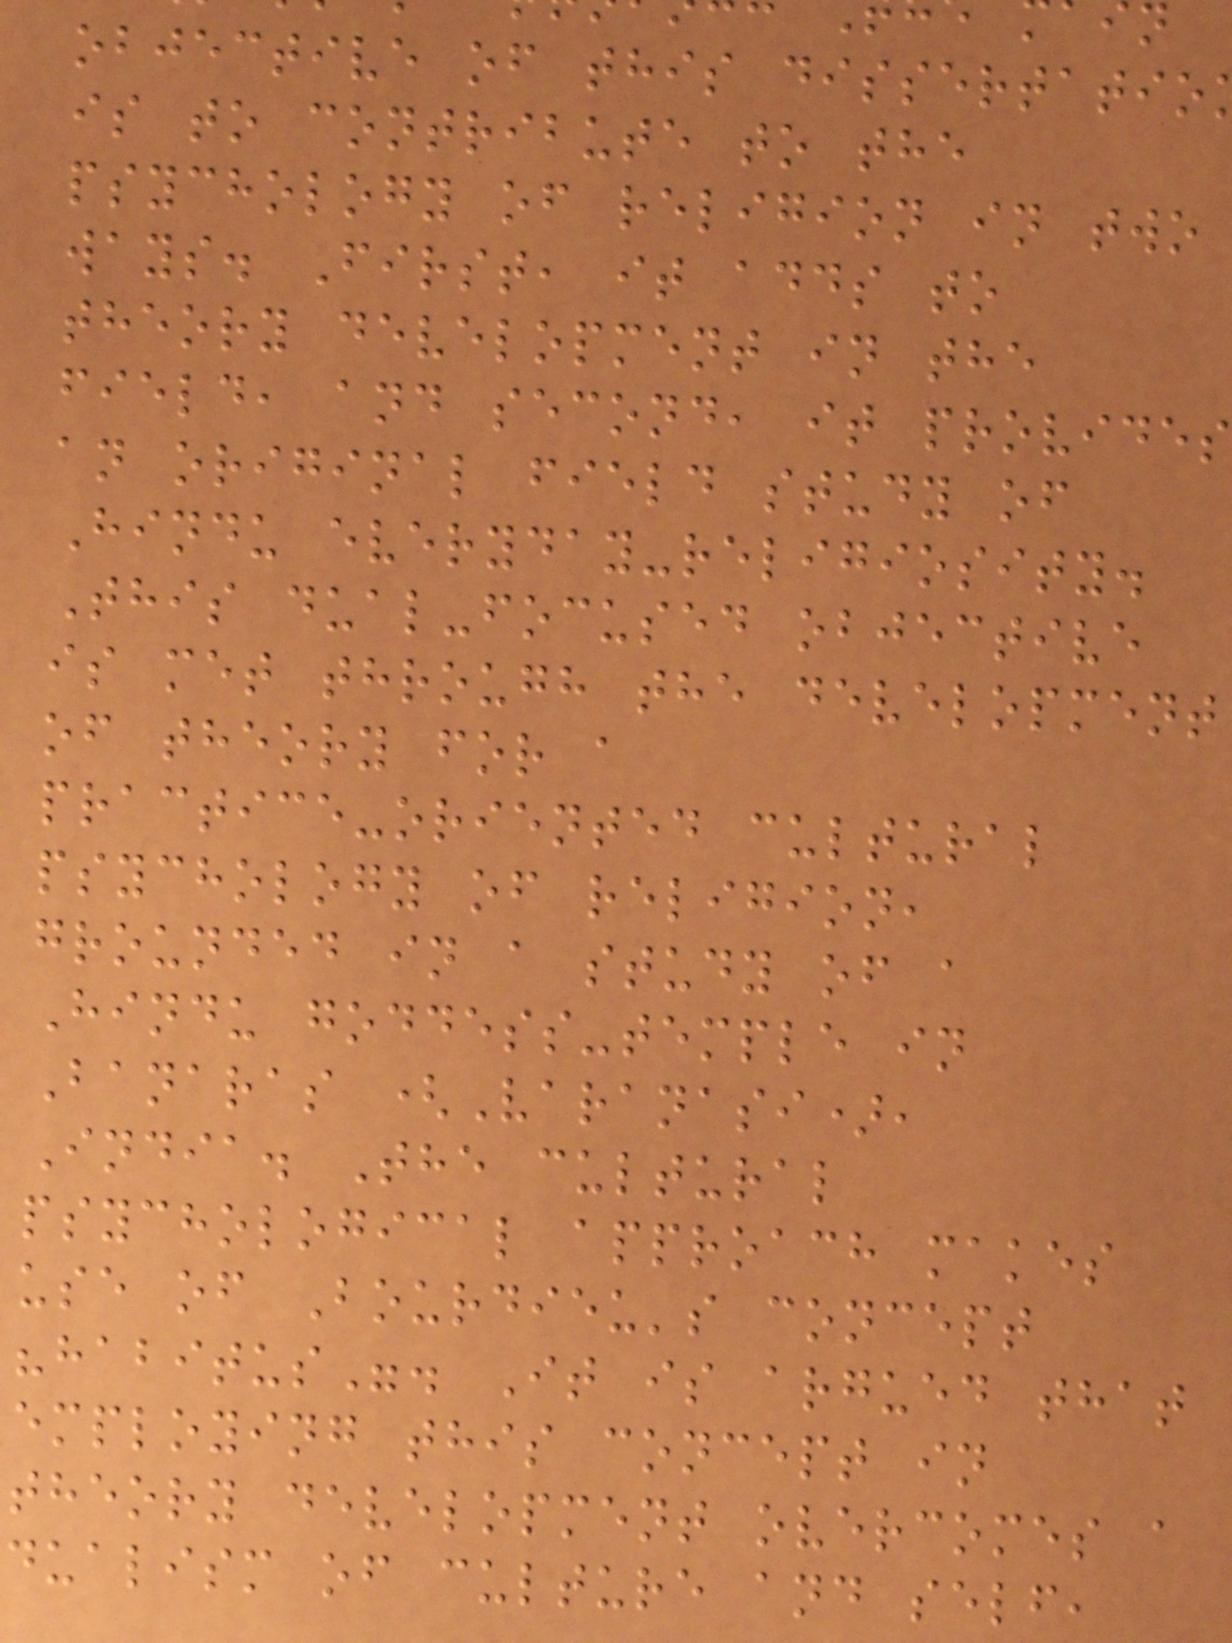objective of this dissertatio
is to contribute to the
psychology of religion in two
ways. First, it adds to
theory development in the
field, and second, it provides
an original field study of
Hindu everyday-religiosity.
This dual-focused objective
is met through the development
of theory for a
practice-oriented cultural
psychology of religion,
grounded in a study of a
Hindu goddess-temple in
Banaras (Varanasi),
India. The cultural
psychological approach makes
use of Bourdieu's concept
"habitus". It is argued that
employing this concept in
theory development overcomes a
dualism of culture and self,
